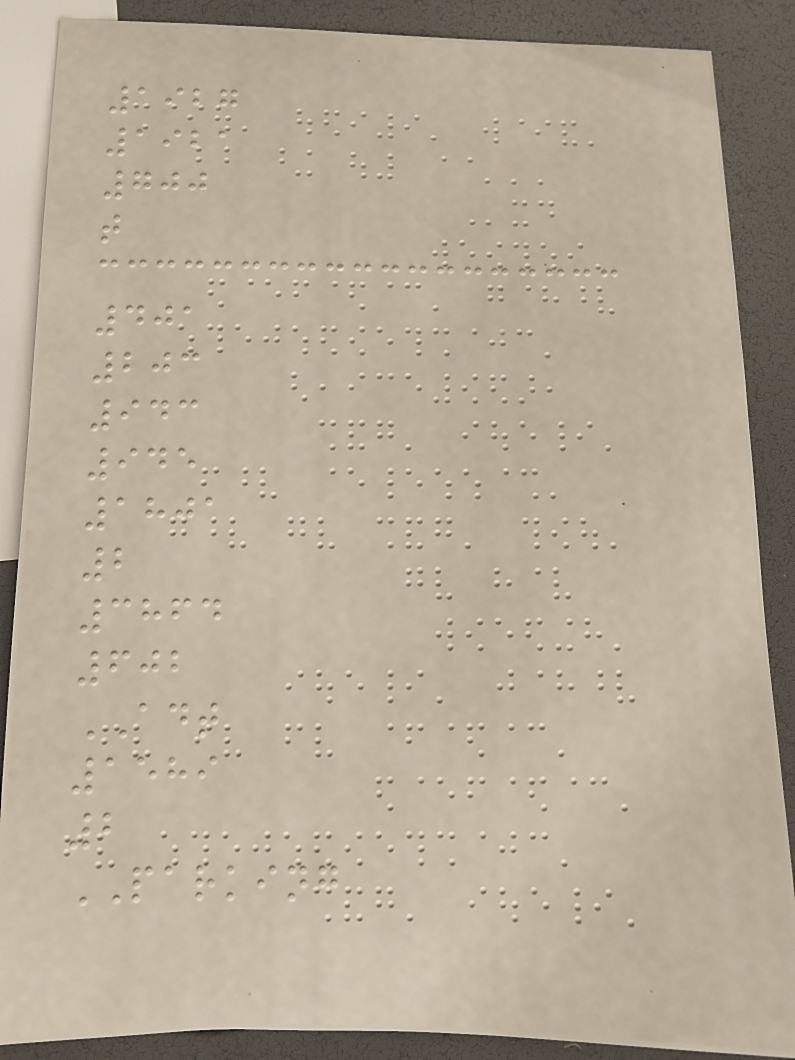1927
1921
700
t
401
203
943
945
1801
2
3864
602
ADT
1589
2
PARKING
